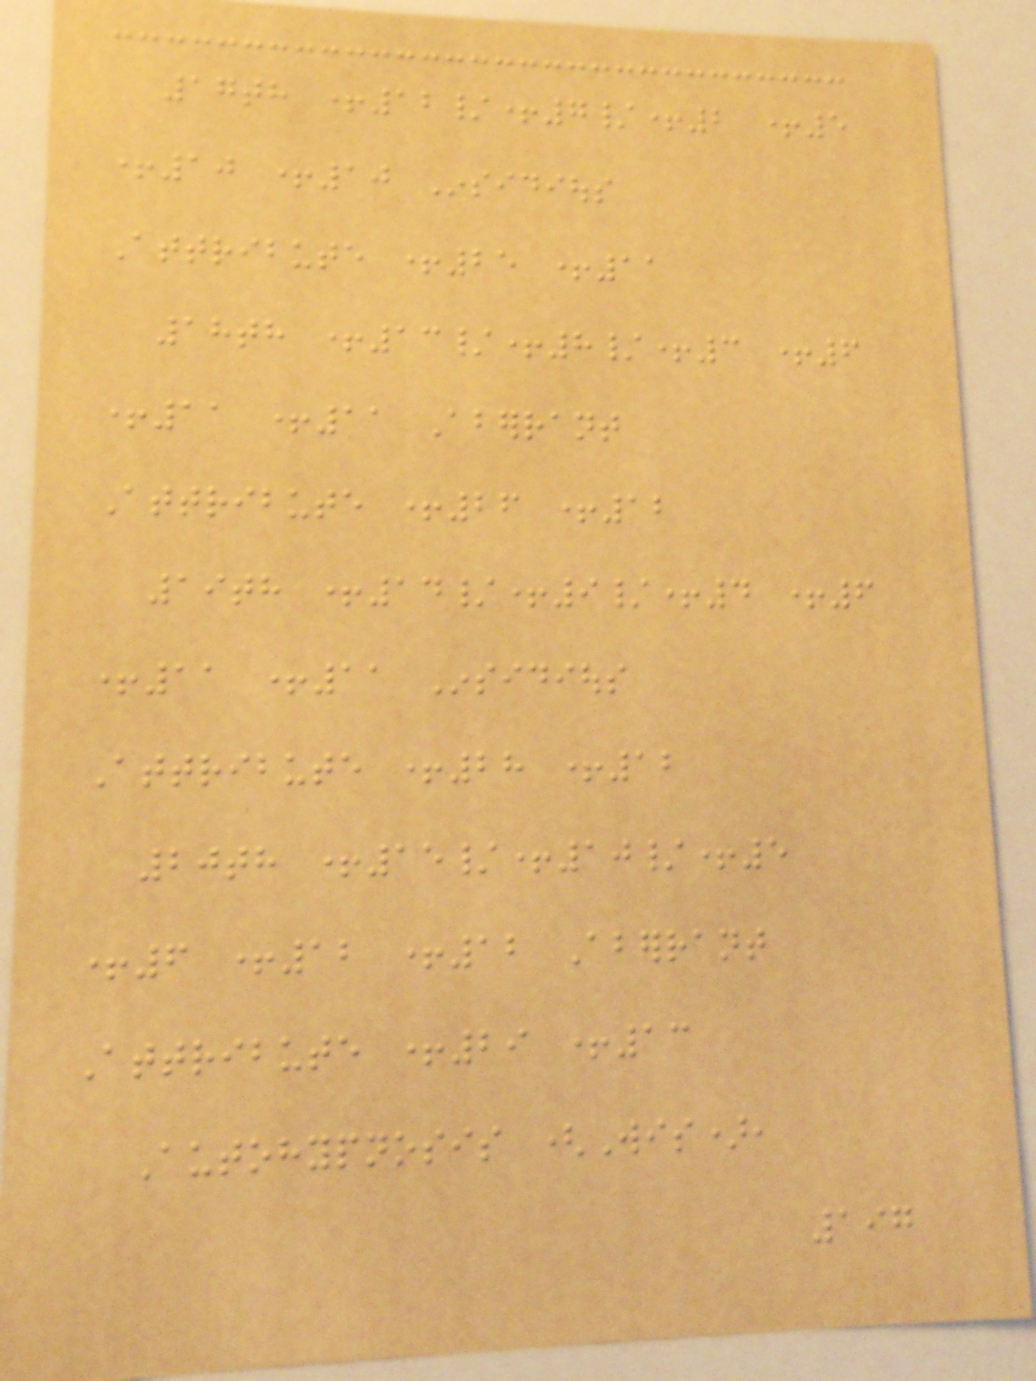17th +12/+7/+2 +5
+10 +10 Insidious
Attribute +25 +11
18th +13/+8/+3 +6
+11 +11 Aberrant
Attribute +26 +12
19th +14/+9/+4 +6
+11 +11 Insidious
Attribute +28 +12
20th +15/+10/+5
+6 +12 +12 Aberrant
Attribute +29 +13
Autohypnosis (Wis),
197
